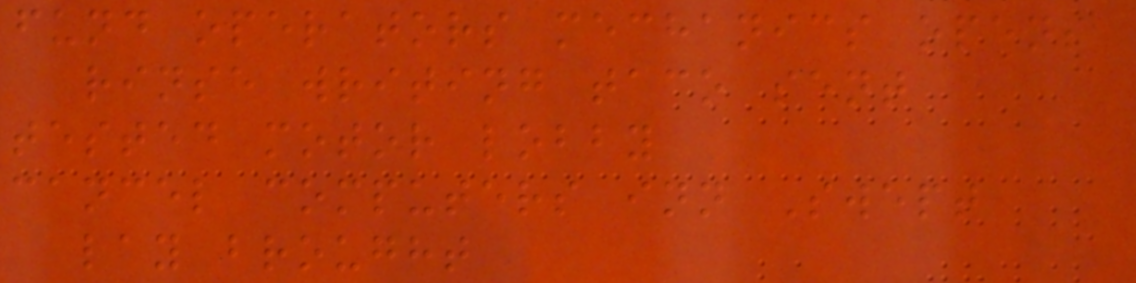fund operators mechanics opens
rinse writing taco sent
tested motor lobby
cancel computers inn Swept
lay brought
